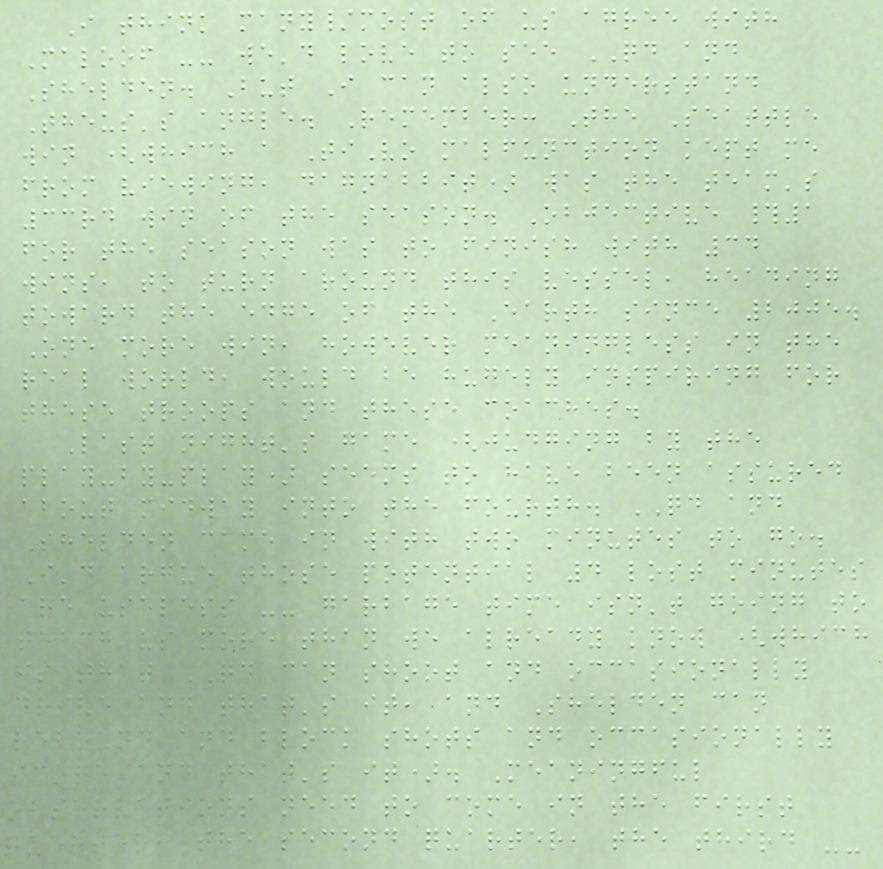I think many/most of us agree with
Maloof -- we'd love to see QD and
Shelden. But I can also understand
Theus's angle. Remember: The Seattle
win (which a TiVo malfunction kept me
from viewing, dagnabbit) was the team's
33rd win of the season. Objective #1
for the season was to finish with 34
wins, to turn around this vessel, heading
toward the edge of the Earth since 2005.
One more win, however meaningless in the
real world, would be hugely inspiring for
these troops and these coaches.
Last night's game (judging by the
play-by-play) seems to have been assured
about midway into the fourth. QD and
Shelden came in with two minutes to go.
I'd argue those potential 4 lost minutes
are useless -- garbage time isn't going to
teach us more than we already know (which
is that QD can shoot and occasionally
drive and that's it, and Shelden can
rebound and block shots and occasionally
score and that's it). Meaningful
observations need to come in the first
quarter, the second quarter, the third --
